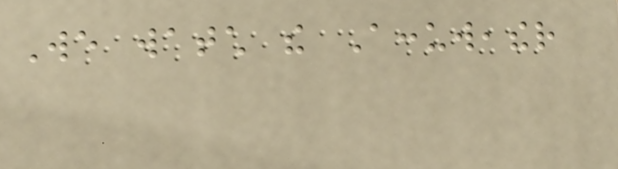We watch the Accuweather
